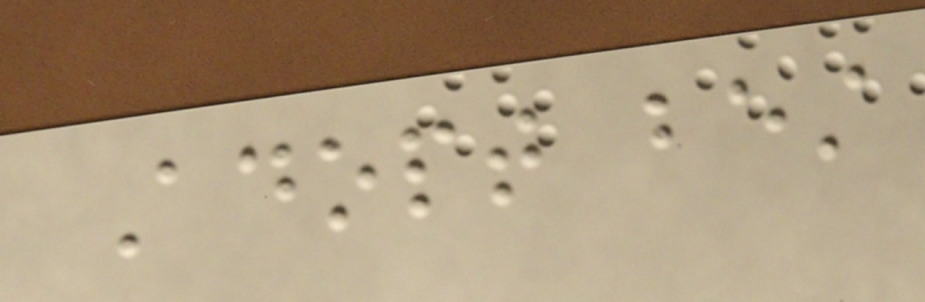Adopt best
